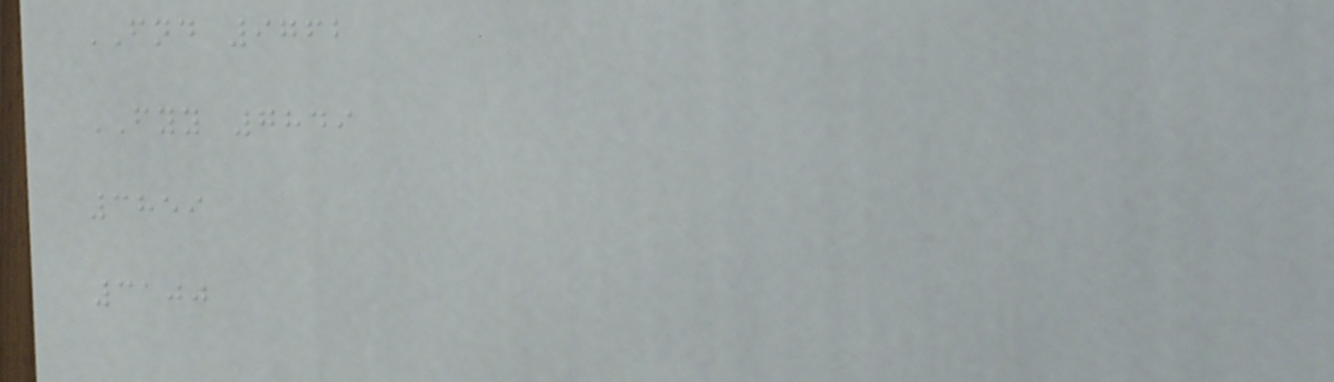FND 9762
FYY 7849
3859
3100
